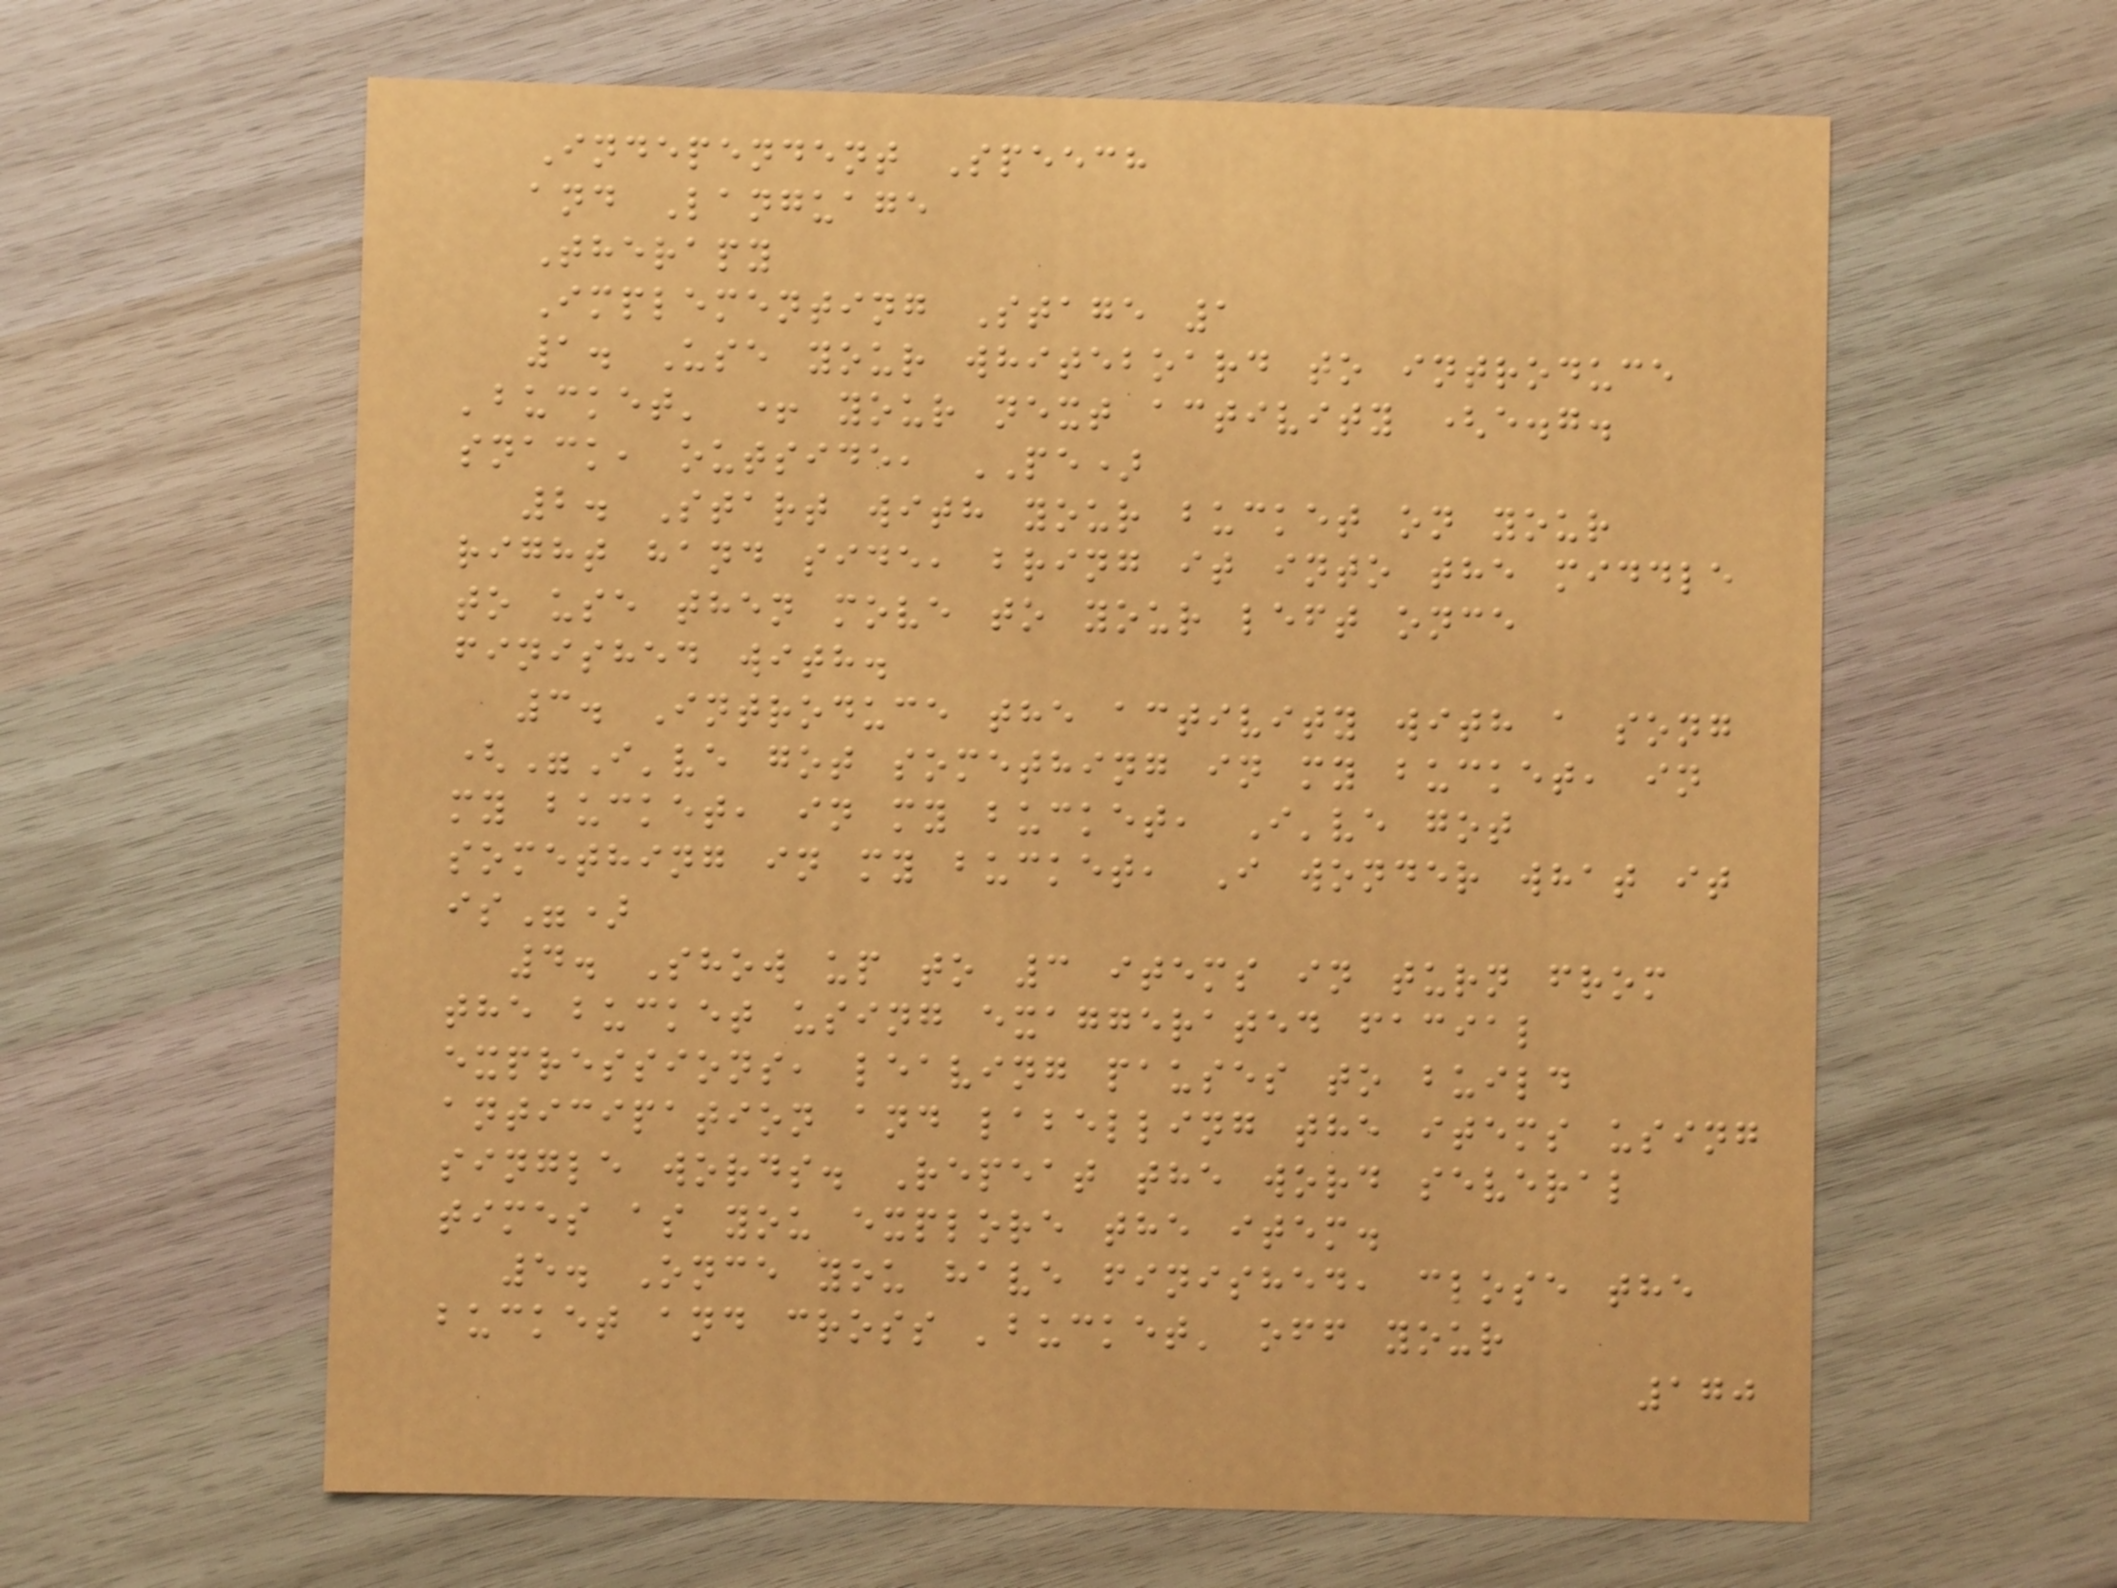Independent Speech
and Language
Therapy
Implementing Stage 1
1. Use your whiteboard to introduce
'bucket' + your next activity (e.g.
snack, outside, PE)
2. Start with your bucket on your
right hand side, bring it into the middle
to use then move to your left once
finished with.
3. Introduce the activity with a song
("I've got something in my bucket, in
my bucket, in my bucket, I've got
something in my bucket, I wonder what it
is")
4. Show up to 3 items in turn from
the bucket using exaggerated facial
expressions, leaving pauses to build
anticipation and labelling the items using
single words. Repeat the word several
times as you explore the item.
5. Once you have finished, close the
bucket and cross 'bucket' off your
170
